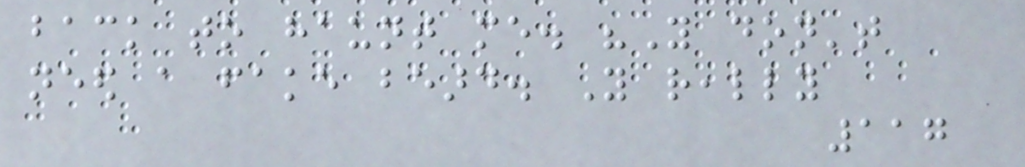back to haunt me. "You don't
need a fake beard. You really
117
